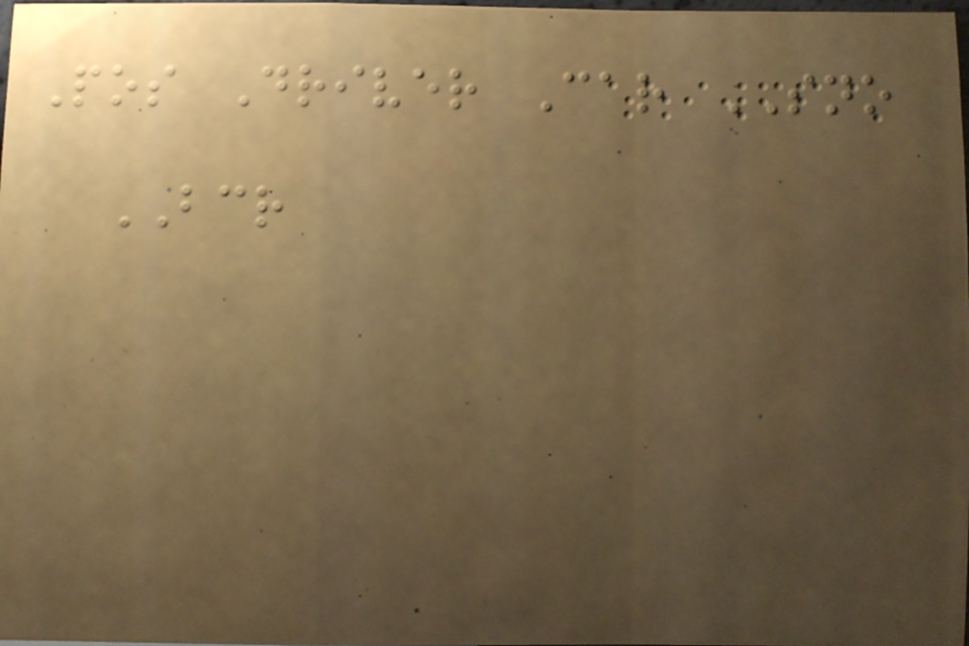Pos Driver Car SNO
BCR
